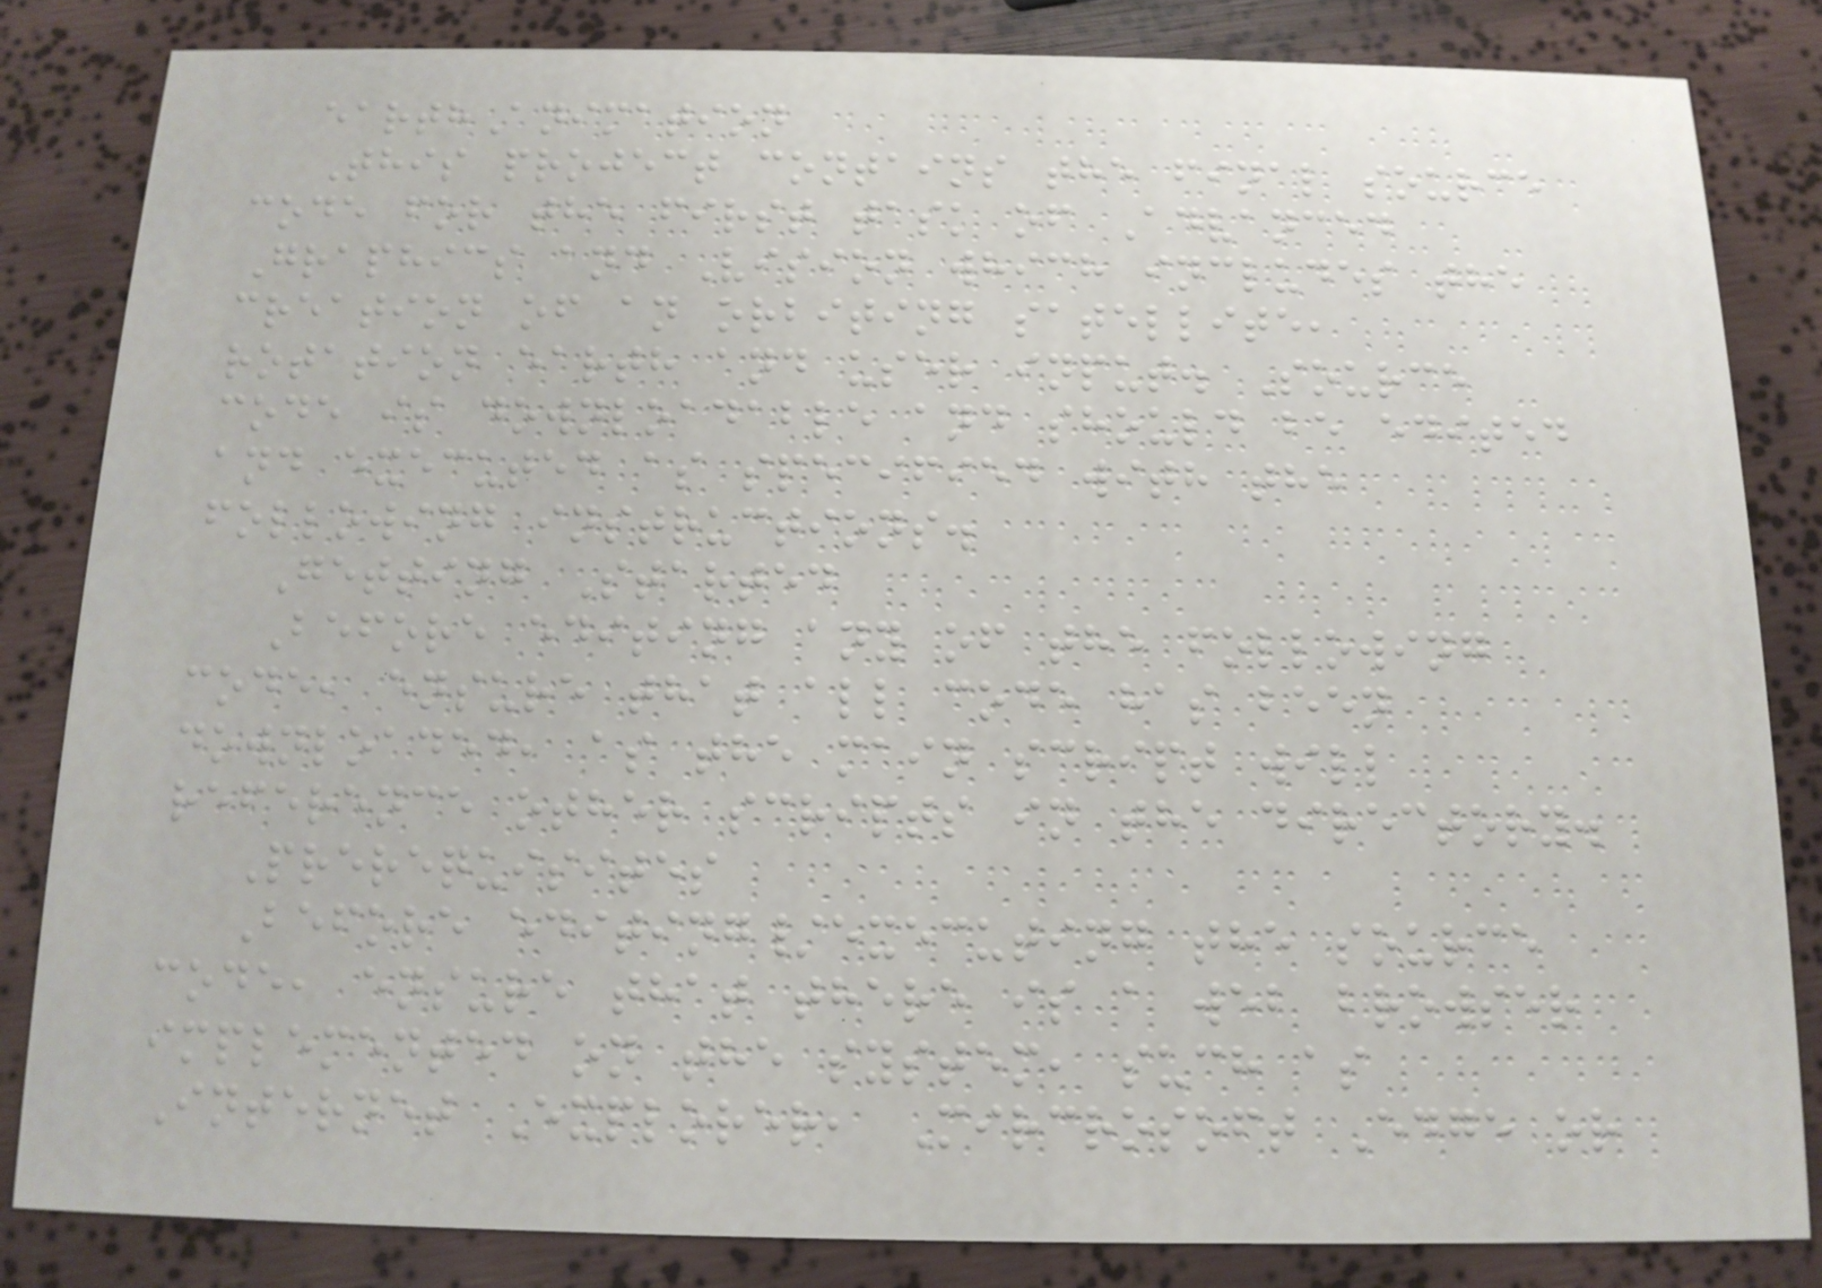earthAnimation
This project contains the final source
code for the first task of Advanced
Graphics and Vision which includes the
creation of an orbiting satellite,
rotation earth and user input. Source
code is downloadable and should be edited
and executed as specified with the
following instructions.
Getting Started
Before editing any of the following
code, ensure that all code has been
downloaded, as the main script will
reference other scripts in the directory.
Prerequisites
Before editing/executing the source
code, ensure that there is a web browser
implemented on the system, such as
Internet Explorer, Mircrosoft Edge or
